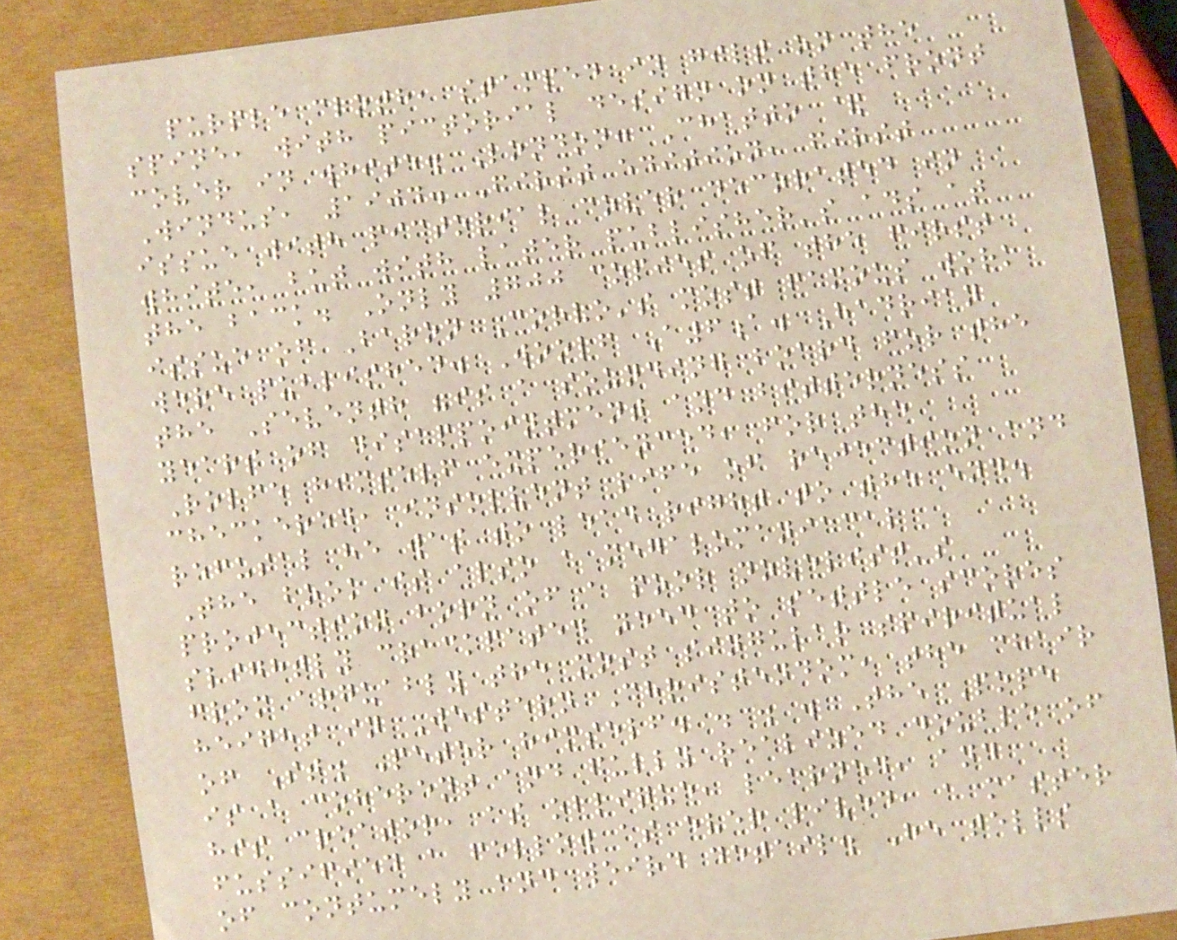purple cloth, stamped in gilt on the
spine, with pictorial design on the front
cover in white. London: Chatto &
Windus, 1904. First edition, first
issue with pictorial cover decorated in
white, but with later publisher's ads at
the back. Only 700 copies of the first
issue of Baron Corvo's most famous work
were published. Woolf A6a. Hadrian
the Seventh "is a sounding board for the
years of disappointment and bitterness
Rolfe himself experienced, for the
checkered, insolvent life of rejection and
refusal he was to lead right to the end.
The book is also a megalomaniacal
projection born of a poor novelist's
slightly crackpated need to settle scores
from arguably the most singular spiritual
height in Western Christendom, the chair
of St. Peter himself. . . . The Pope
is a coherent and fully realized double of
his creator, as oblique, learned, and
fussified a fellow as ever lived, a master
of contumely and weird detail. He tells
